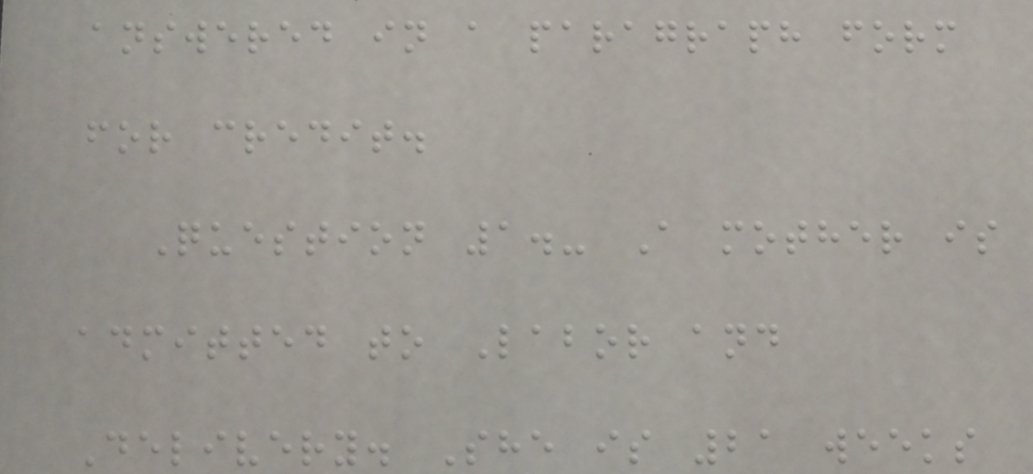answered in a paragraph form
for credit.
Question 1.- A mother is
admitted to Labor and
Delivery. She is 21 weeks
